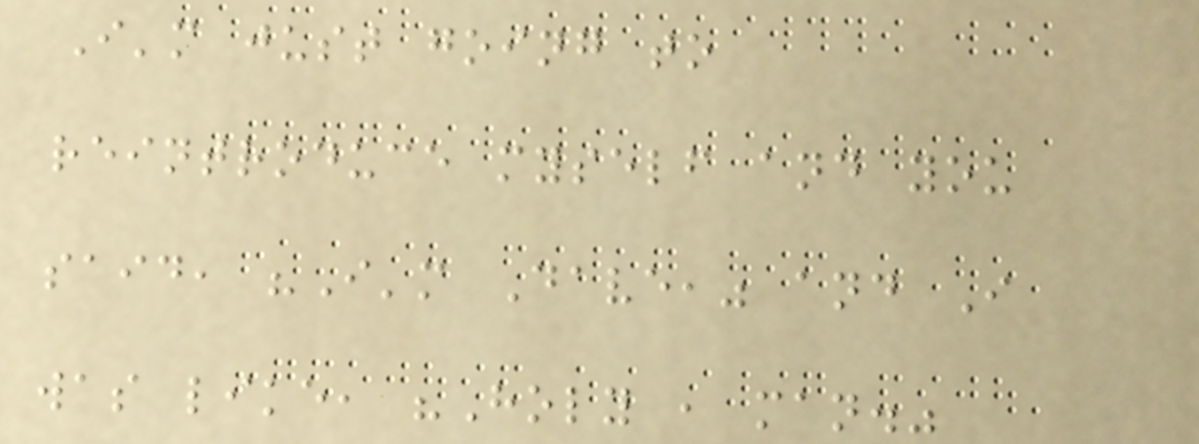I'm just going to
reintroduce myself and you
said, "I'm Dave," and I
was like, "Holy , man."
